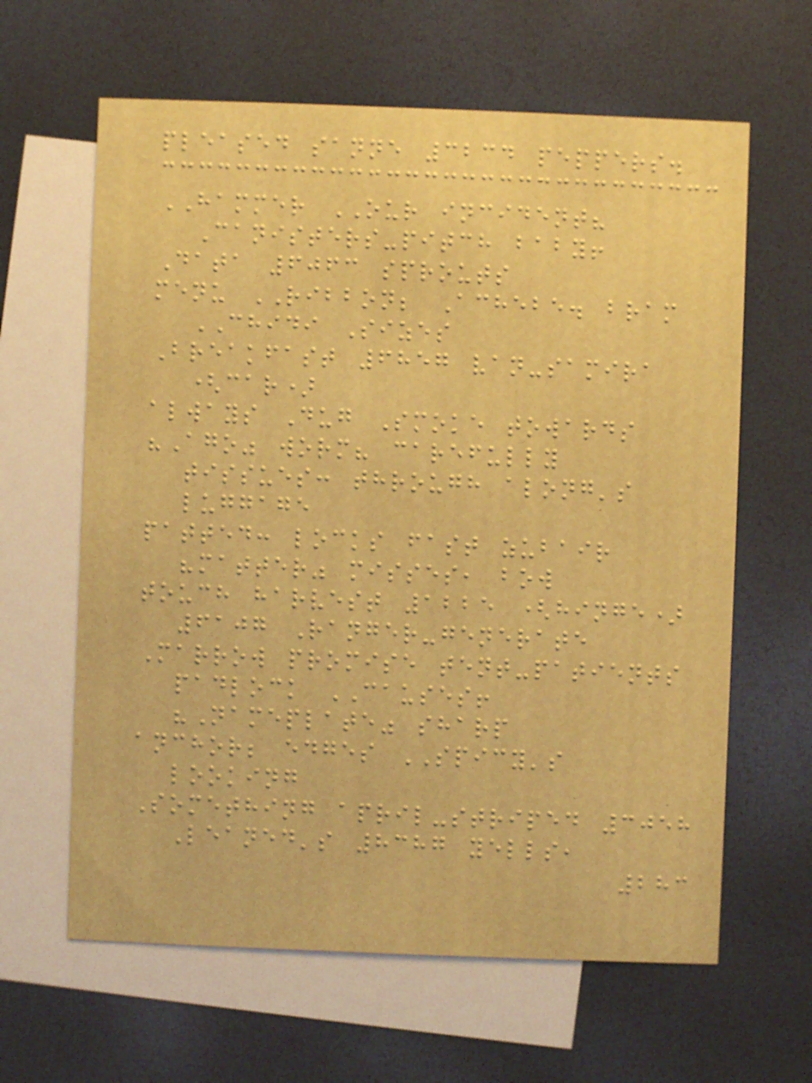pleased sanne 3234 peppers.
HAMMER OUR incident?
Canisters-pitch baby!
Data 6063 sprouts
menu RIBBON; Achebe. bram
CHIDI Sizes
Breakfast 6857 van-samira
(car)
always Dug Smoke towards
"Ago" worm? carefully
tissues: through along's
luggage
patted: locks fast zubair
"matter" misses, bow
touch harvest 1225 (hinge)
6107 Ranger-generate
Marrow promise tent-patients
padlock CAUSES!
"Nameplate" sharp
anchor; edges SPICY's
looking
Something april-striped 3058
Leaned's 8387 yells,
283
